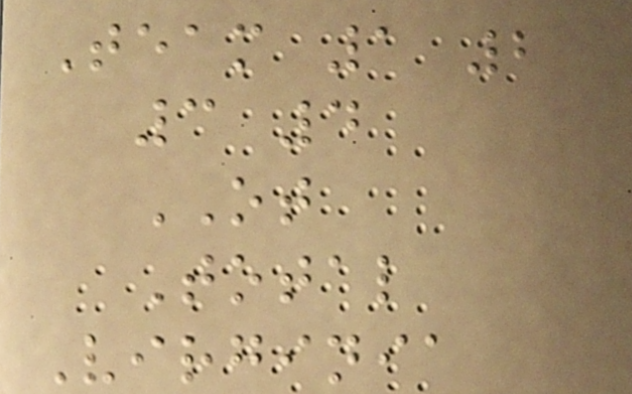Team 1 2
3 4
OT
Total
Virginia
